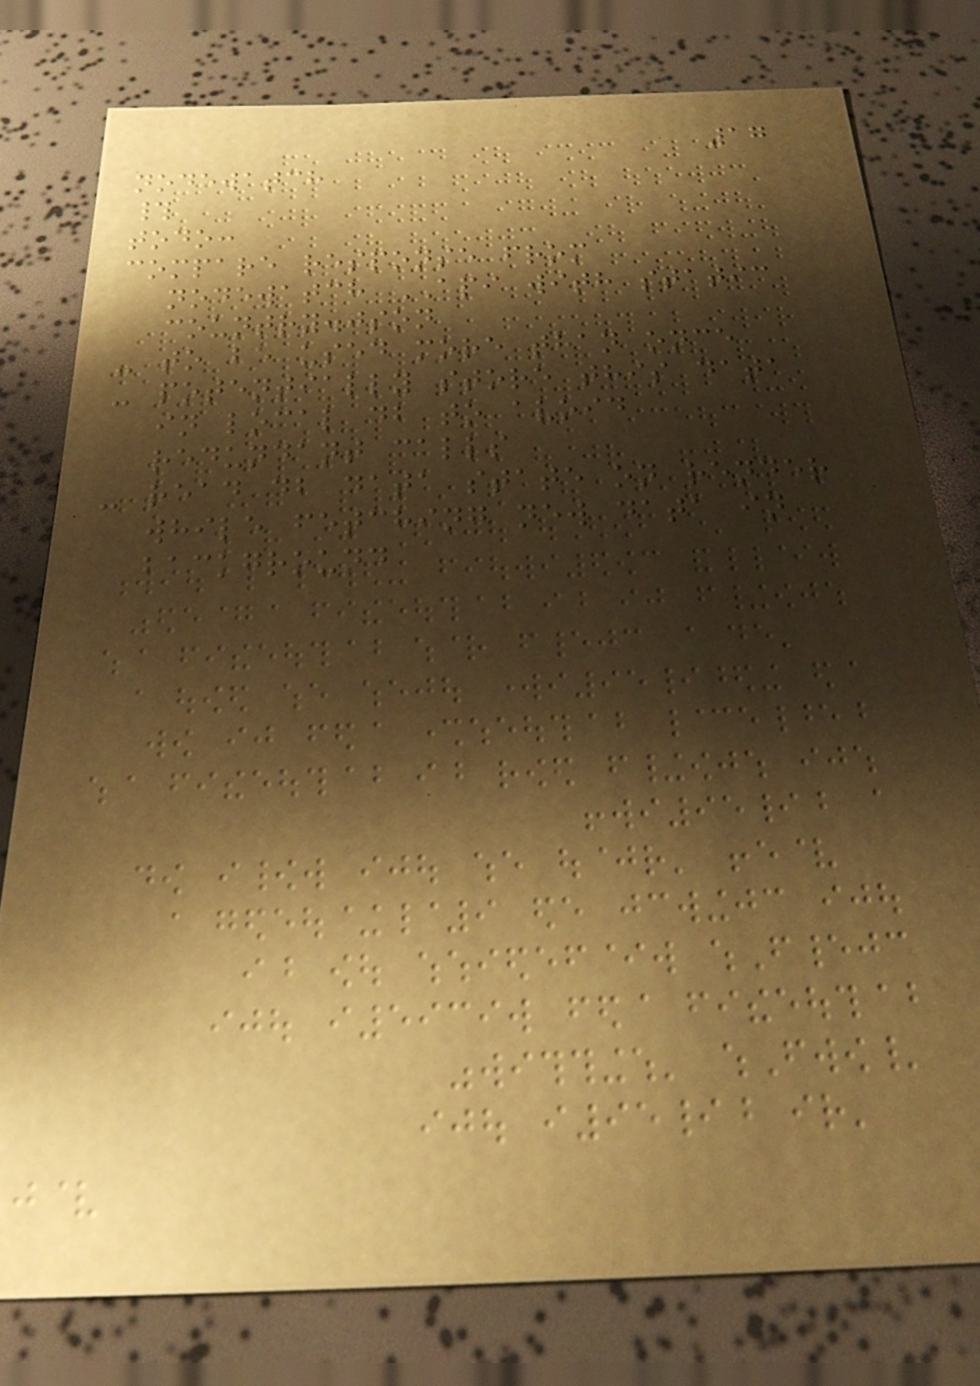17
nodewatch
#
todo:
compare response from
nodewatch API with static
country.json
- to be used more than once
- potentially store this data
in local db to avoid
redundant calls
- read db data state on render
while fetching new data in
background
